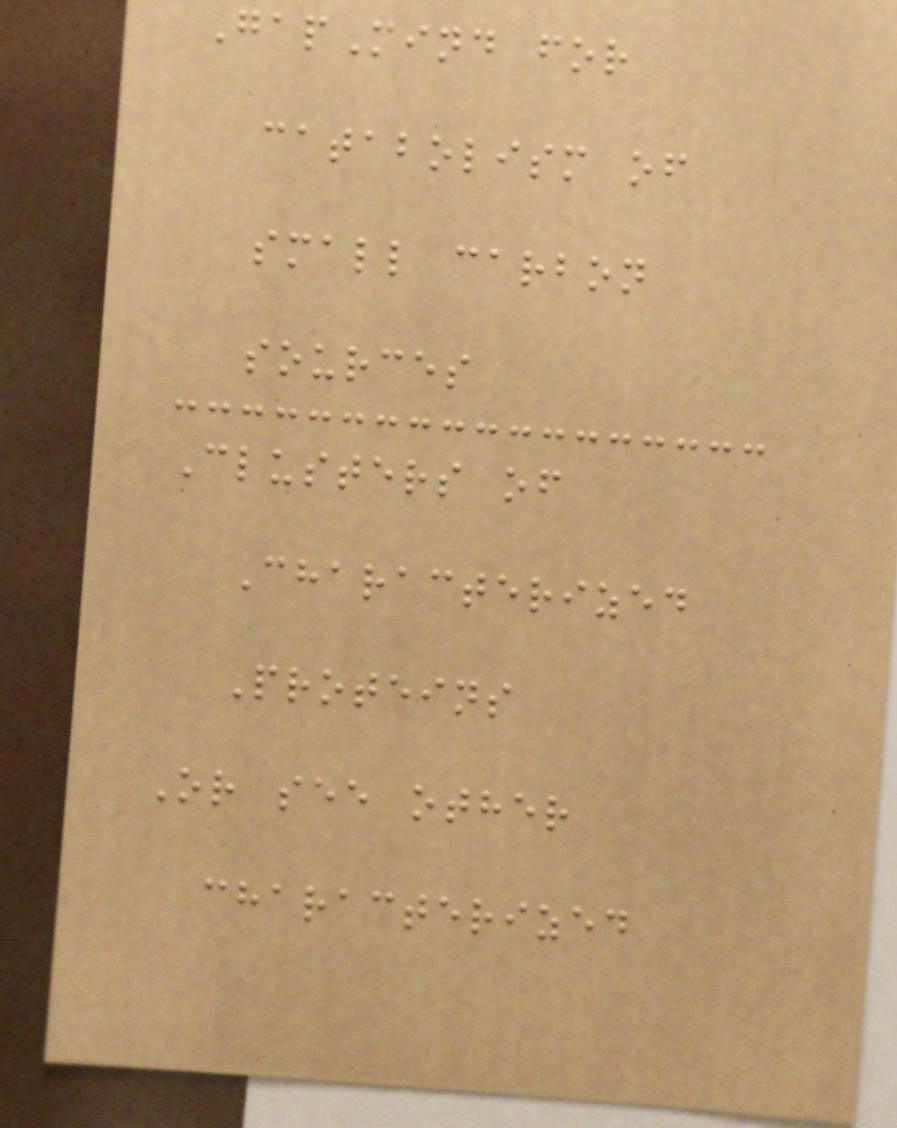GapMind for
catabolism of
small carbon
sources
Clusters of
Characterized
Proteins
Or see other
characterized
